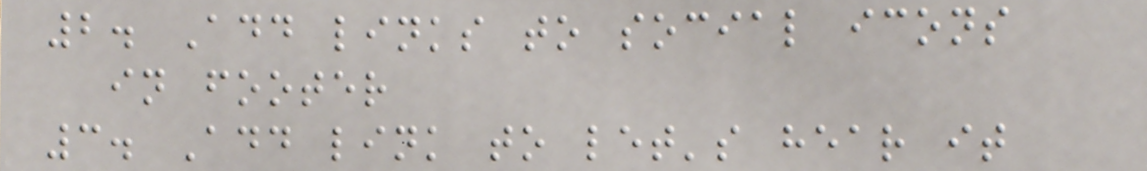2. Add links to social icons
in footer
3. Add link to let's hear it
